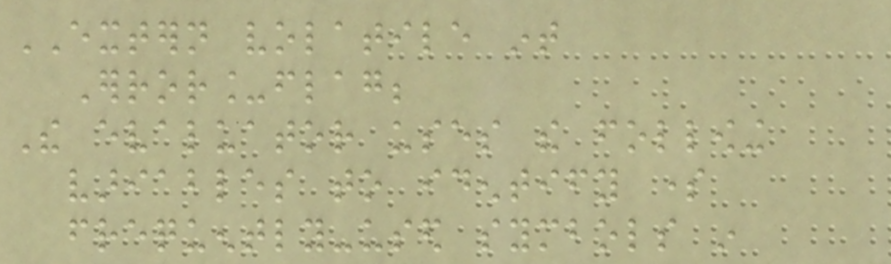EXTERN volatile int
Error_flag;
The evaluator uses the following
variables to identify some
frequently-used symbols in
